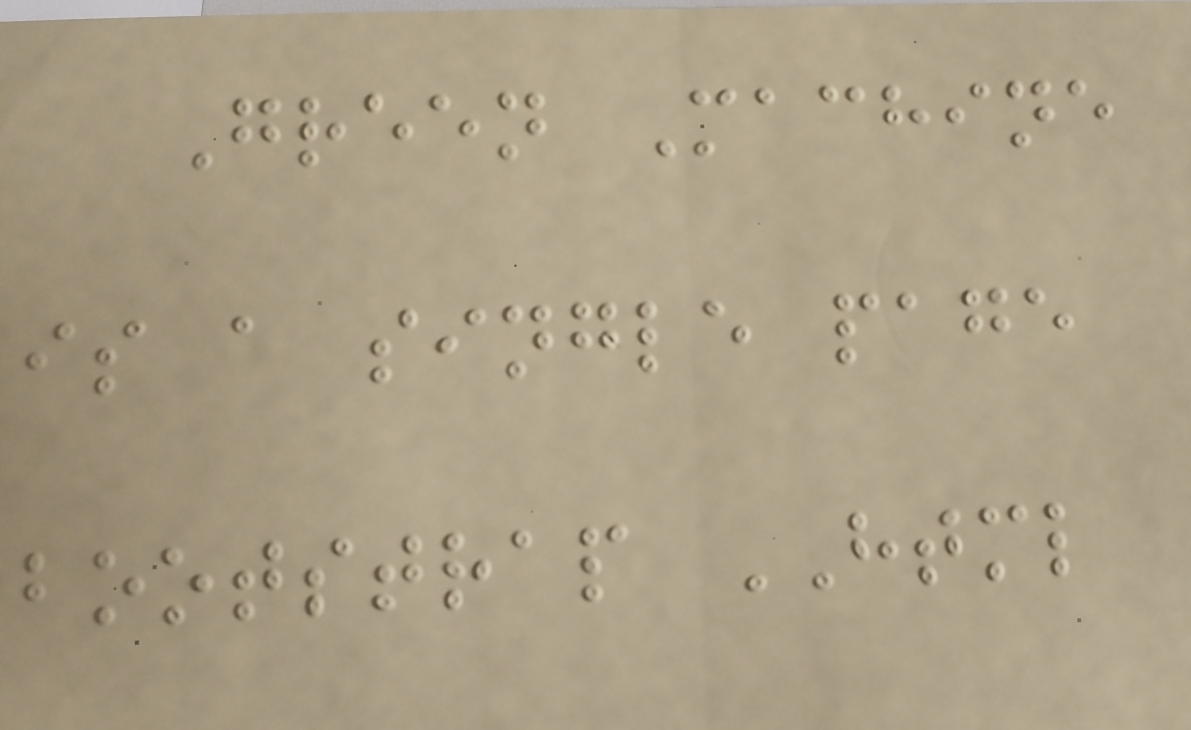Green Machine
is a single page
bootstrap HTML
